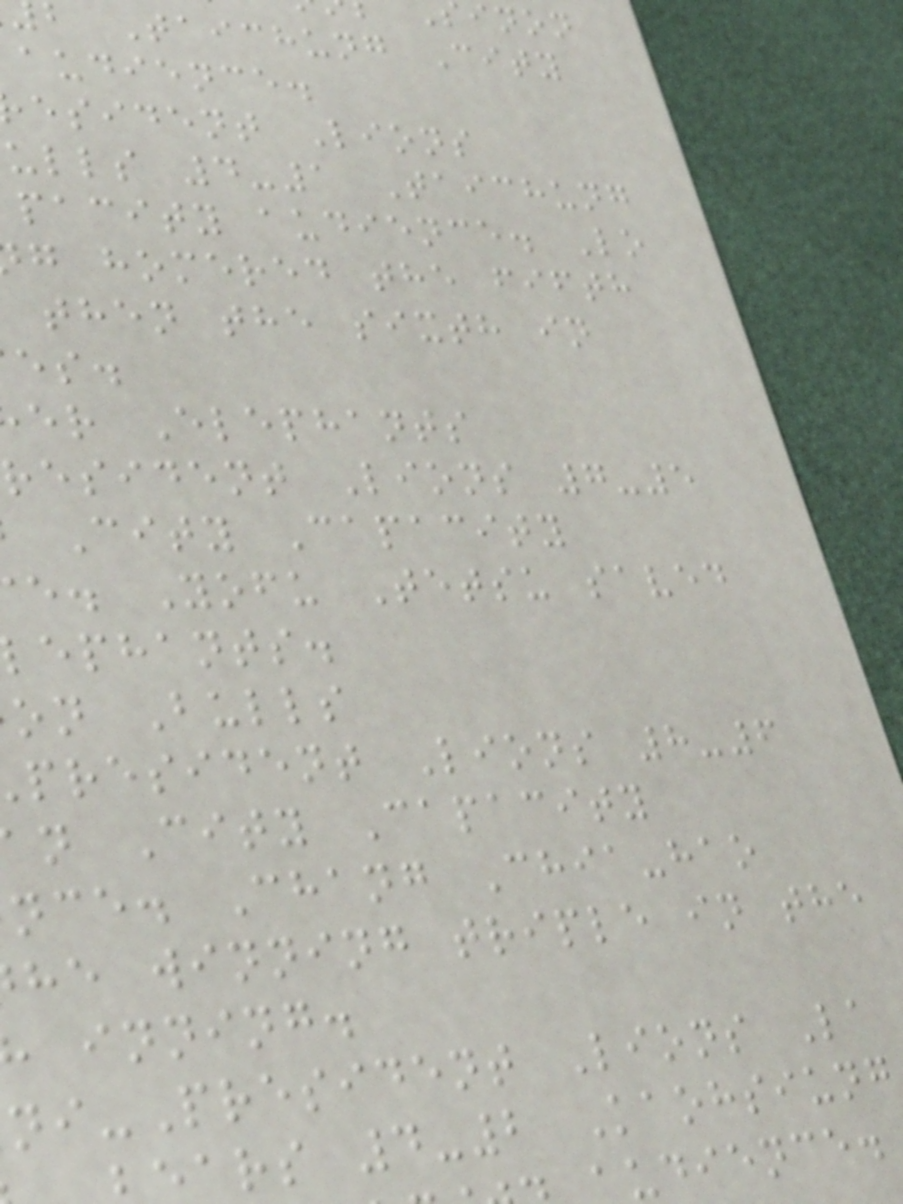b Taichung City
audience.
esident Lions
ulls 4-1 Taichung
pacity audience. Lo
g homered the fifth
then the sixth in
er Elephants
resident Lions 7-5
City Capacity
e. Yofu Tetsu saved
ephants.
on Bulls
president Lions 8-6
n City Capacity
nce. Chang Chia-hao
he winning triple in the
inning.
ni-President Lions La
ars 4-2 Kaohsiung
udience.
